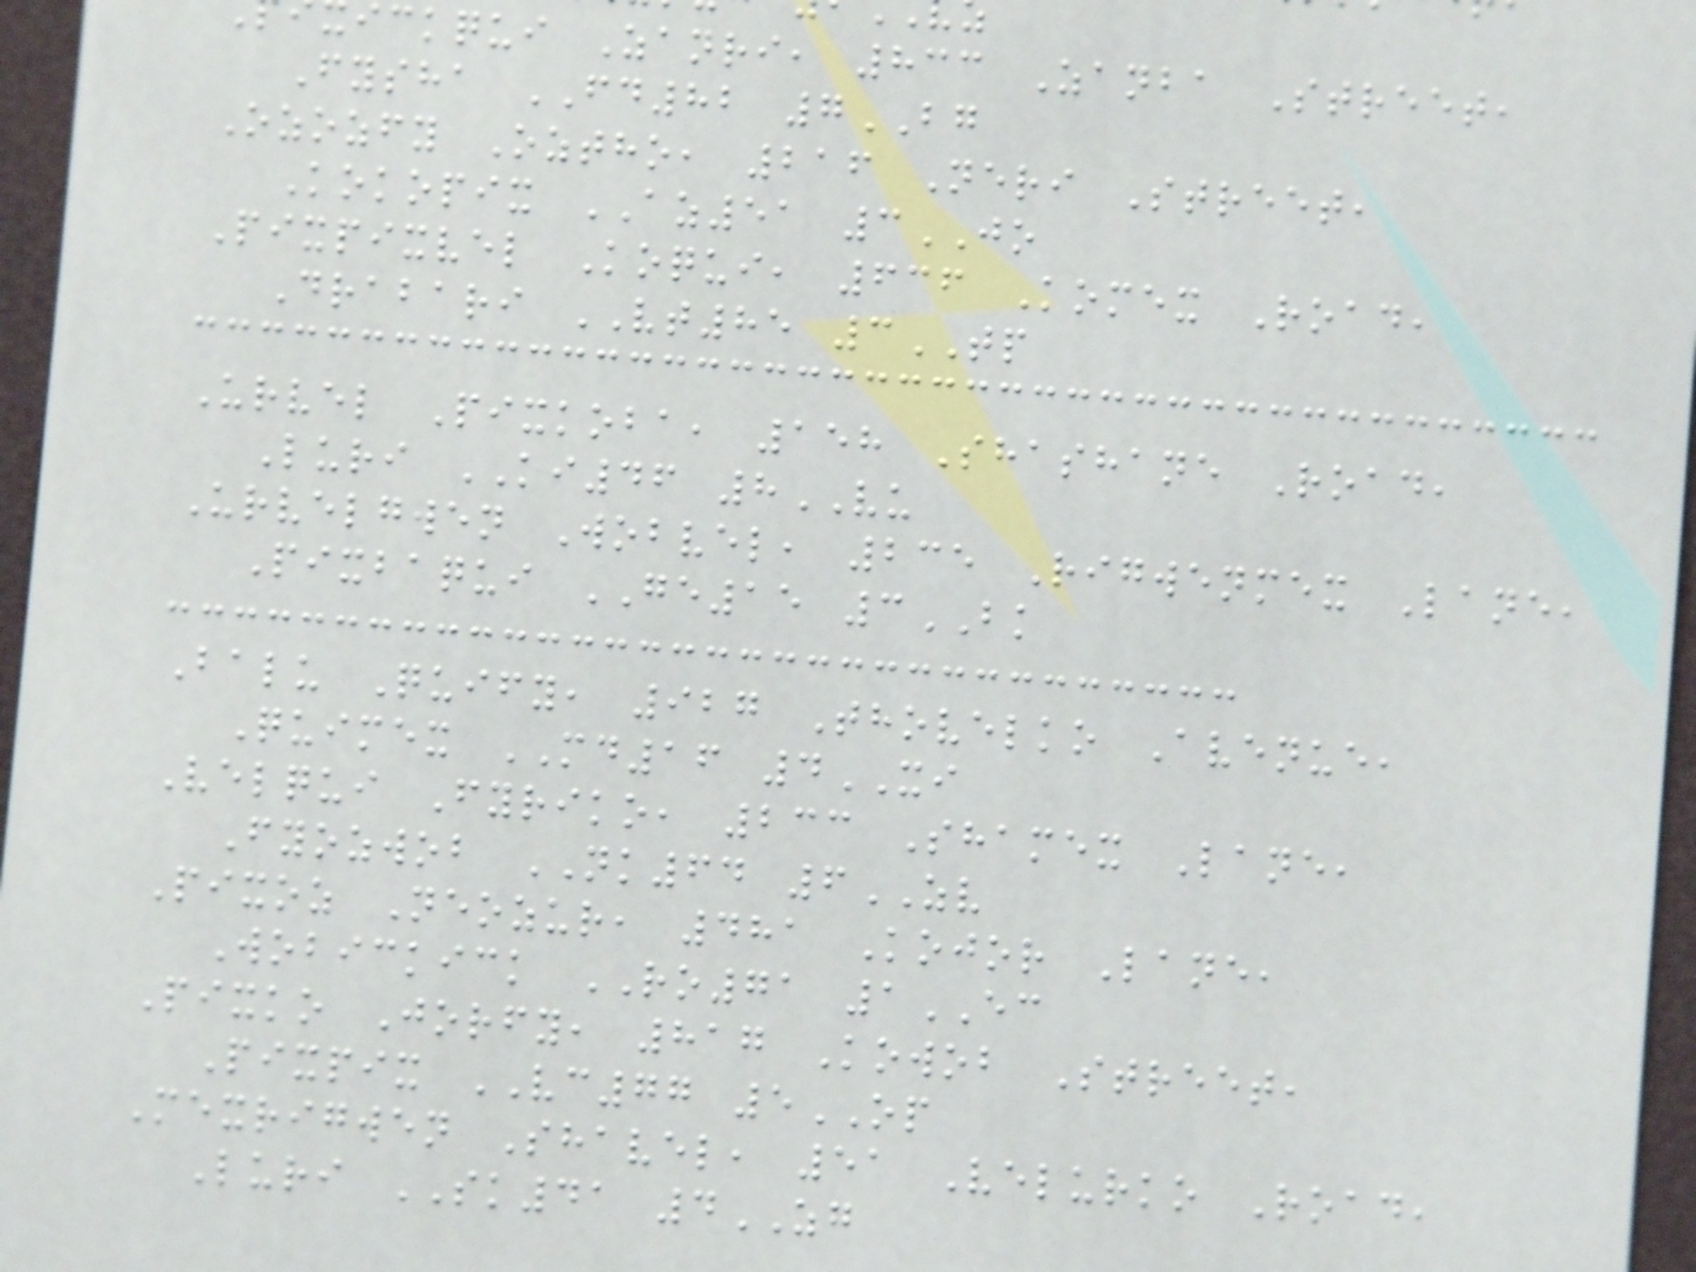ickqui Zanri, 833 Zanba Street,
Fysha FD82 7BG
Ozozfy Oztho, 216 Neri Street,
Kokopix AZ51 3JO
Pixpixvel Koqui, 636 Komex Road,
Drabari VT85 3TP
Urvel Pixkoba, 158 Shashane Road,
Luri KI46 8VU
Urvelgwen Wobvel, 235 Rigwenmex Lane,
Pixbaqui GE15 3BK
Balu Quify, 927 Thovelko Avenue,
Quimex MD16 4XI
Velqui Fyriko, 233 Shamex Lane,
Fyozwob NK64 6ZV
Pixoz Neozur, 481 Kojor Lane,
Wobickick RO71 1EC
Pixko Jorfy, 817 Kowob Street,
Pixpix VC77 5OP
Mexrigwen Shavel, 51 Velurko Road,
Luri SK41 4ZG
